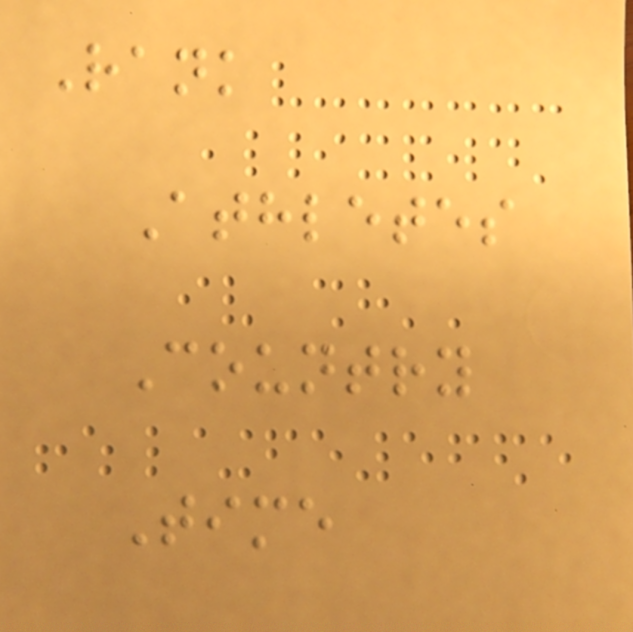Rank
Athletes
Country
Time
